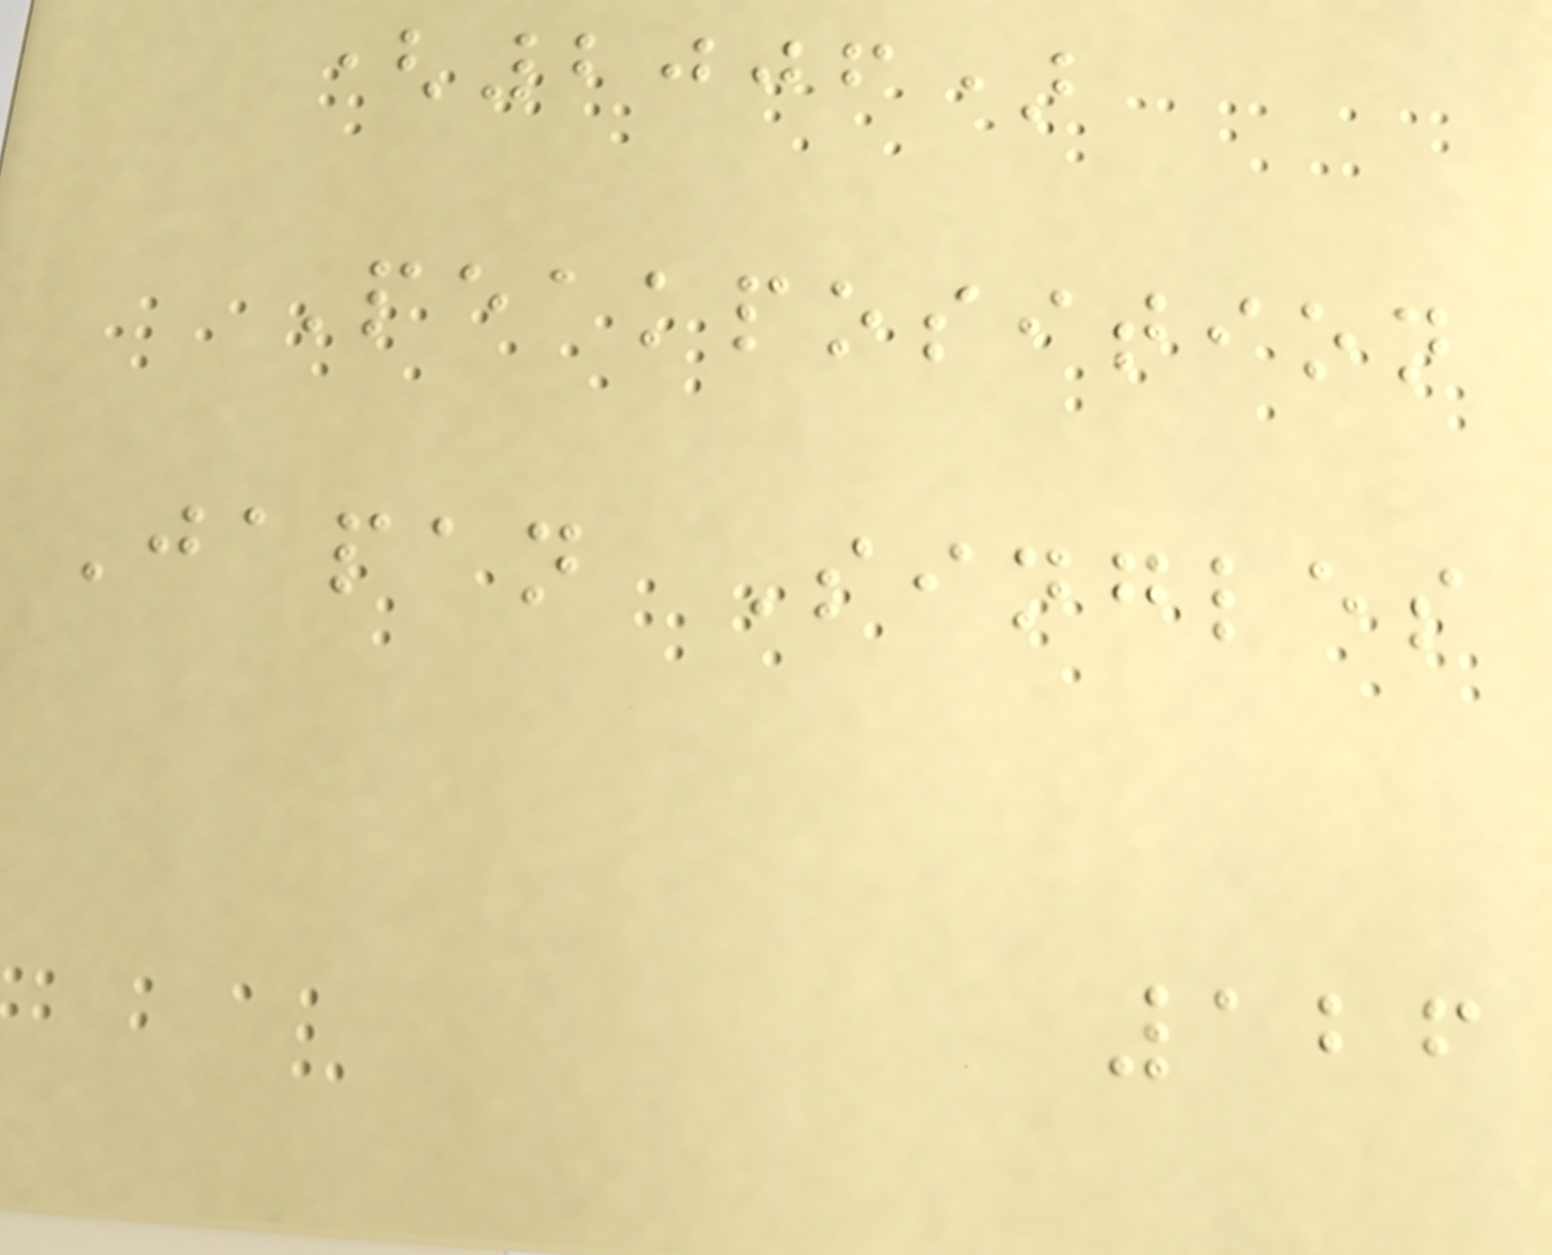(2006)
Peakposition
Japan Singles
126
